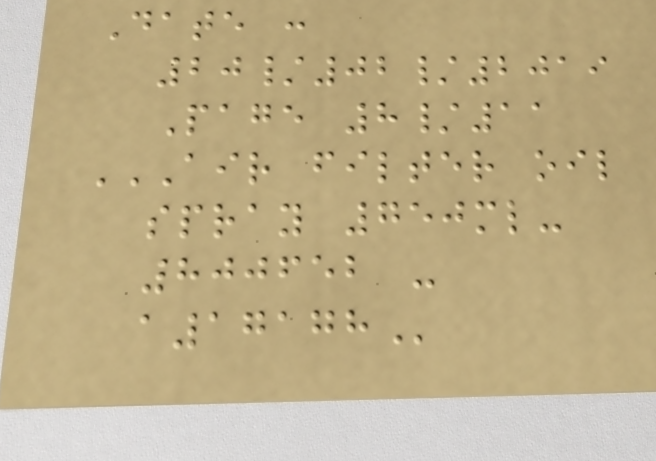Date :
20/02/2019
Page 8/11
AIR FILTER OIL
SPRAY 750ML-
800652 -
A17178
